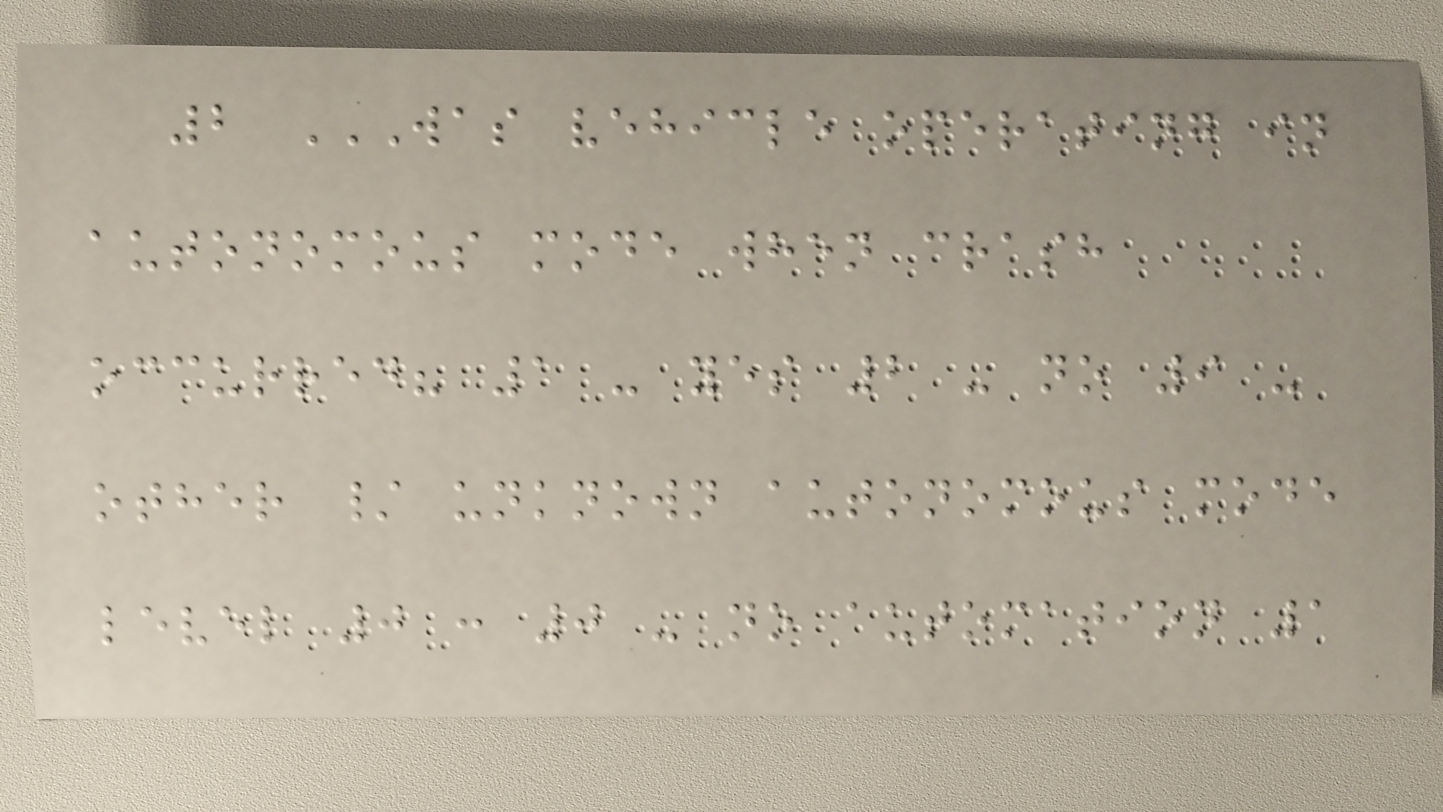2 WAS VEHICLE OPERATING IN
AUTONOMOUS MODE WHEN CRASH
OCCURRED? 1 - YES 2 - NO 9 -
OTHER / UNKNOWN AUTONOMOUS MODE
LEVEL 0 : 0 - NO AUTOMATION 1
